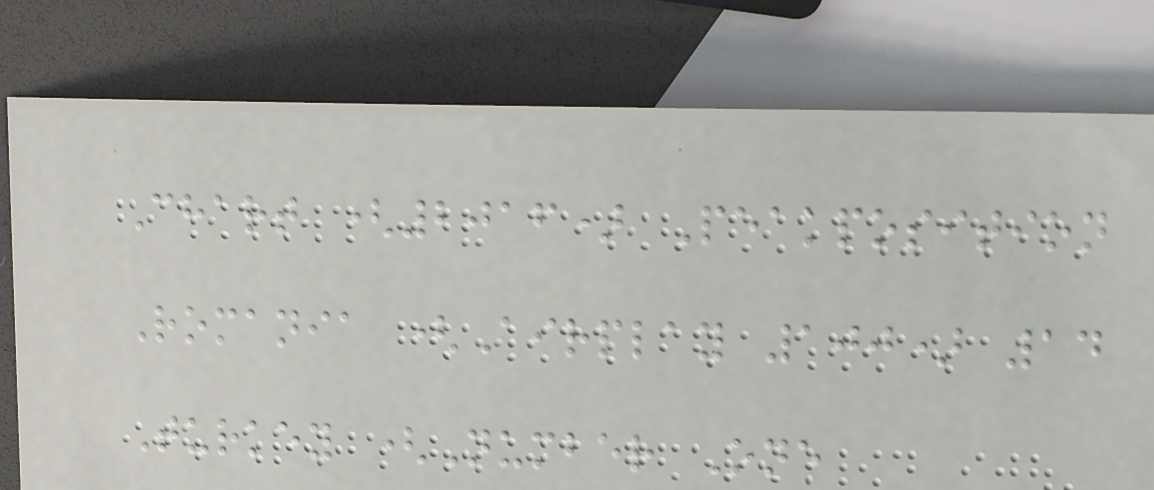Chart (2016) Peakposition
Romania (Airplay 100) 14
Turkey (Number One
